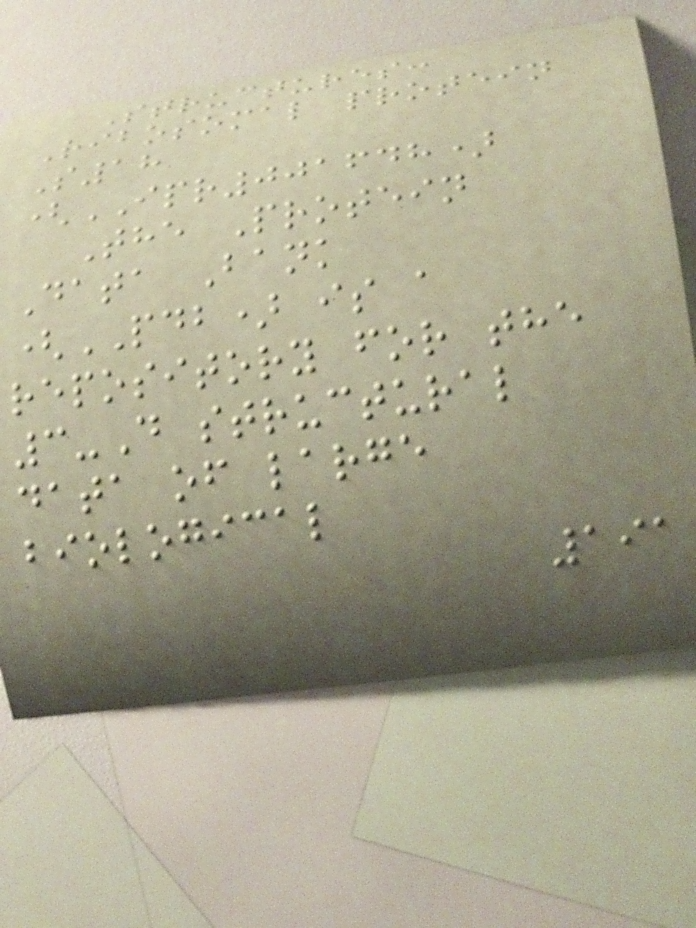Structures:
Ribosomal protein
S18
(IPR001648)
The Protein
Data Bank
(PDB) is a
repository for the
3-D structural
data of large
biological
191
